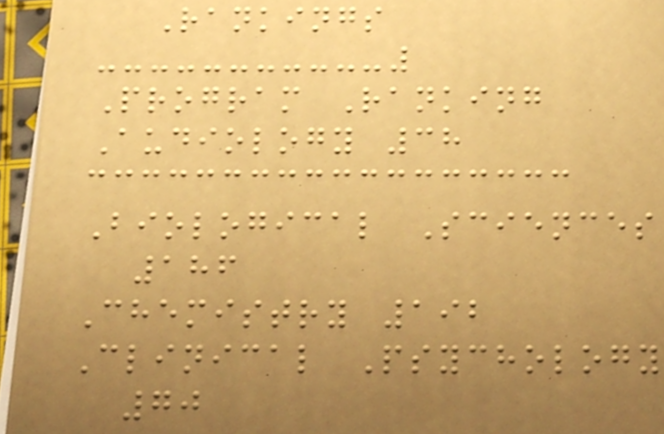Rankings
Program Ranking
Audiology 38
Biological Sciences
186
Chemistry 192
Clinical Psychology
70
